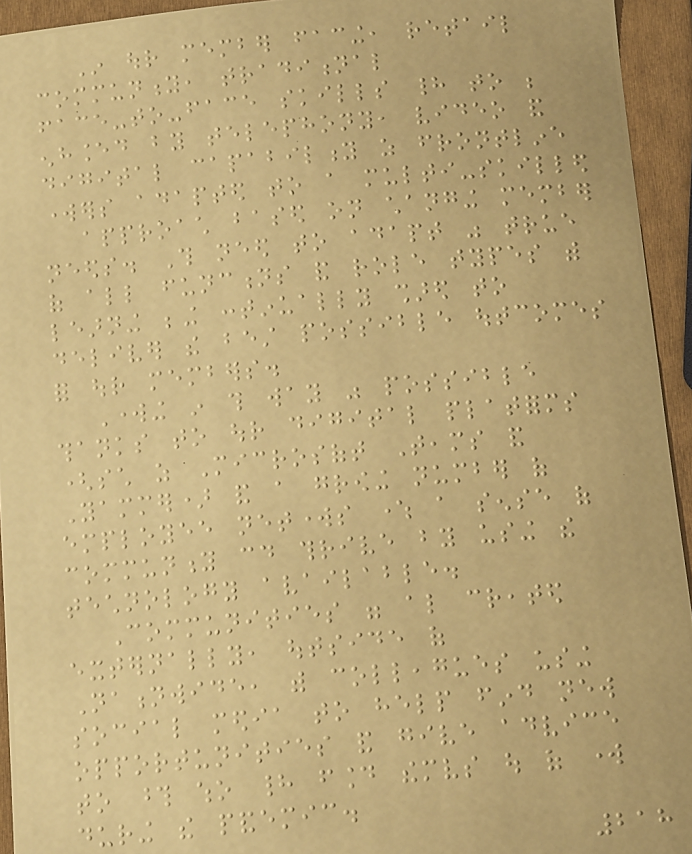In our member facing, retail
community, traditional
face-to-face skills had to be
enhanced by telephony, video and
digital capability as frontline
workers adapted to a multi-skilled
approach based on changing member
needs. This need to adapt was true
of all functions and role types with
learning being continually shared to
deliver the best possible outcomes
for our members.
Working in this way was possible
thanks to our digital platforms
(such as Microsoft Teams and
Yammer) and a growing number of
employee networks where a sense of
community could thrive by using the
technology available.
Communities were also created
externally, outside of
Nationwide, with colleagues using
social media to help find new
opportunities and give advice
to those who had found themselves out of work
during the pandemic.
218
